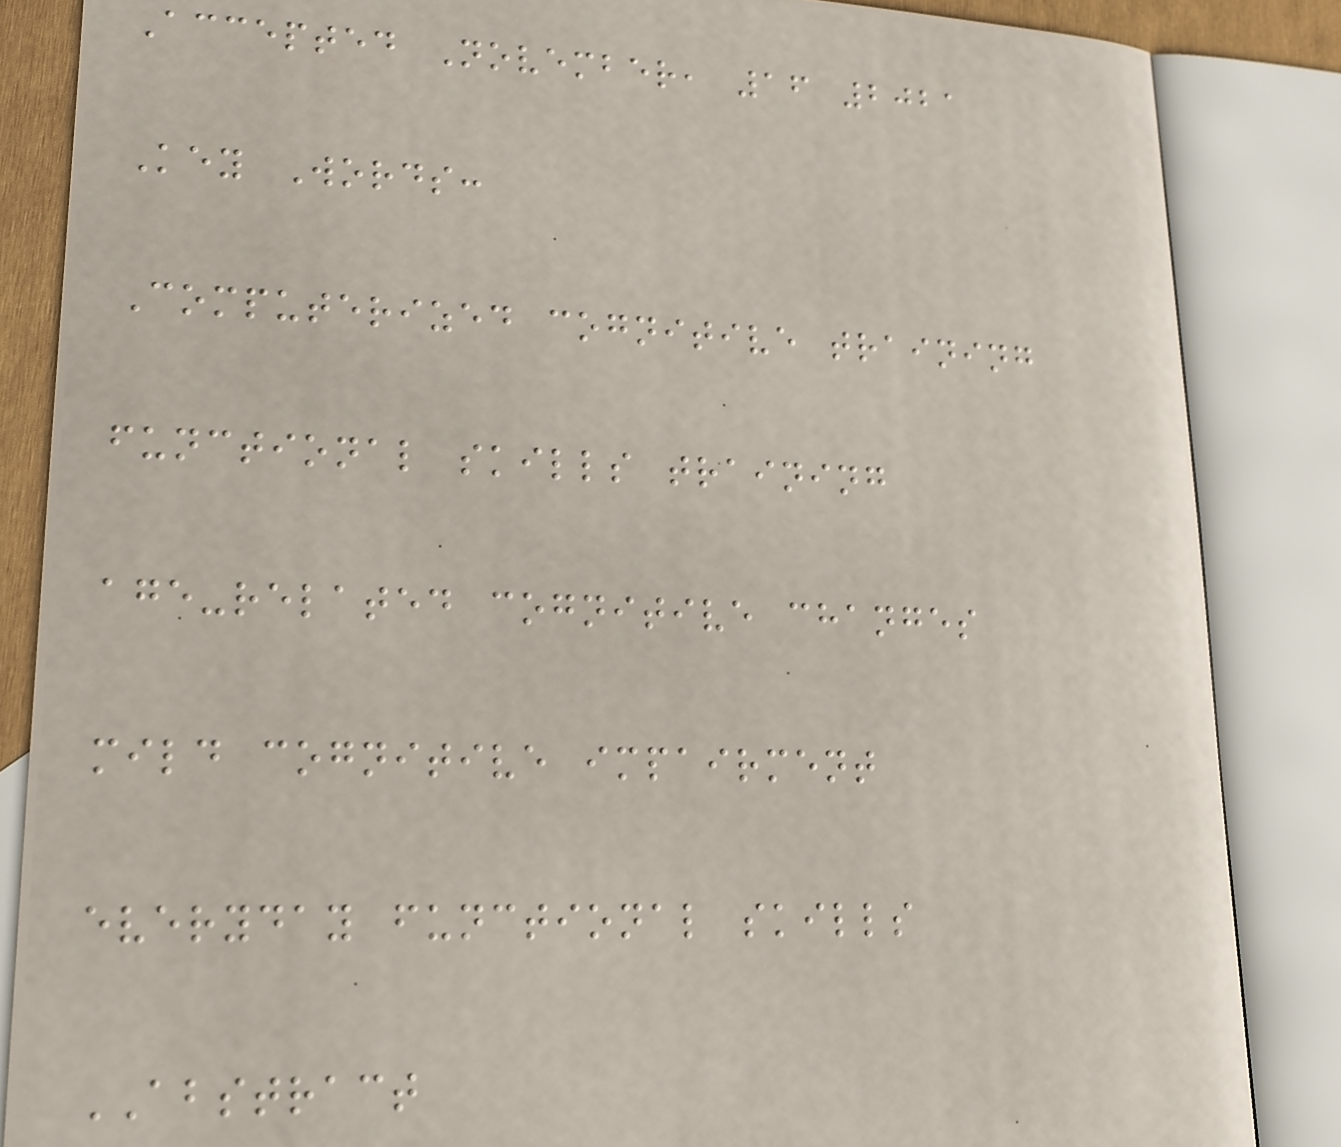Accepted November, 16 2021
Key Words:
Computerized cognitive training
functional skills training
age-related cognitive changes
mild cognitive impairment
everyday functional skills
ABSTRACT
